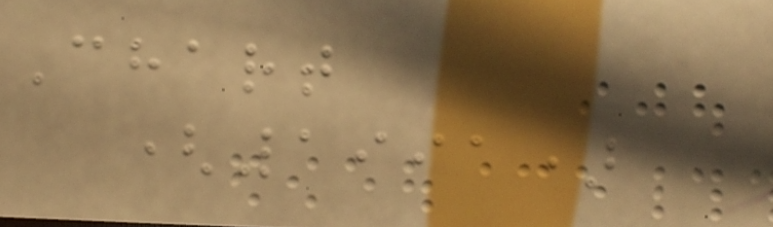Chart
(1991)
